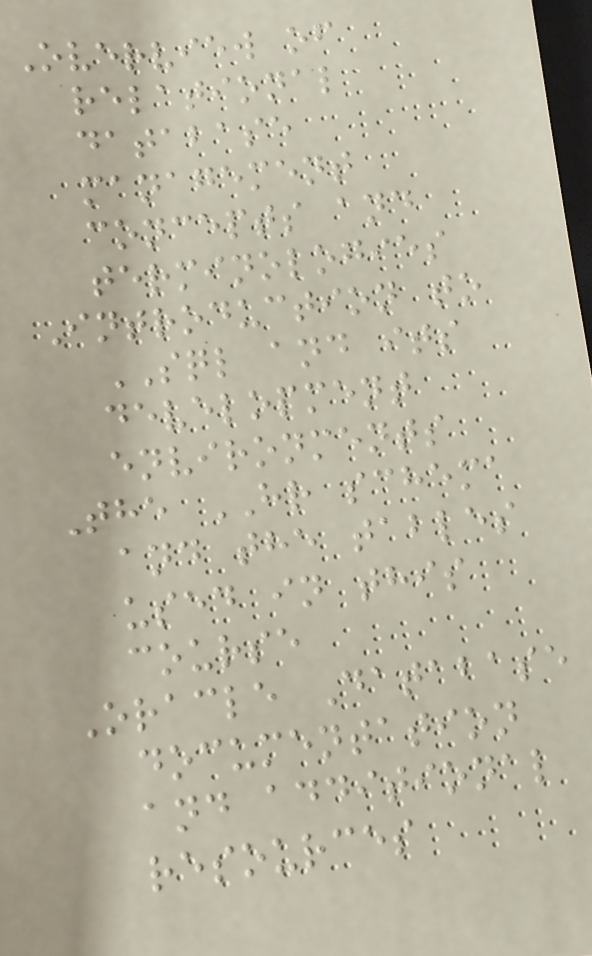Overview of
relational
database
management
concepts and
terminologies
Introduction to
SQL and its
development
environments
The HR schema
and the tables
used in this
course
Oracle Database
documentation
and additional
resources
